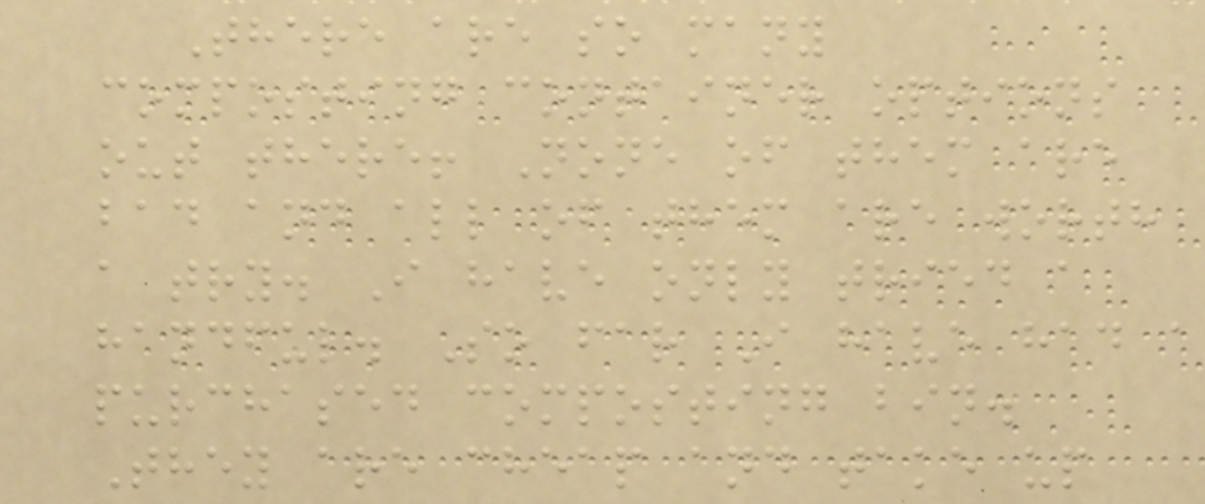There are so many
composting container options
out there! None of them are
bad and all of them are worth
a try. I have only tried a
handful. So far I have had a
purchased composting bin.
They are cheap and take up
